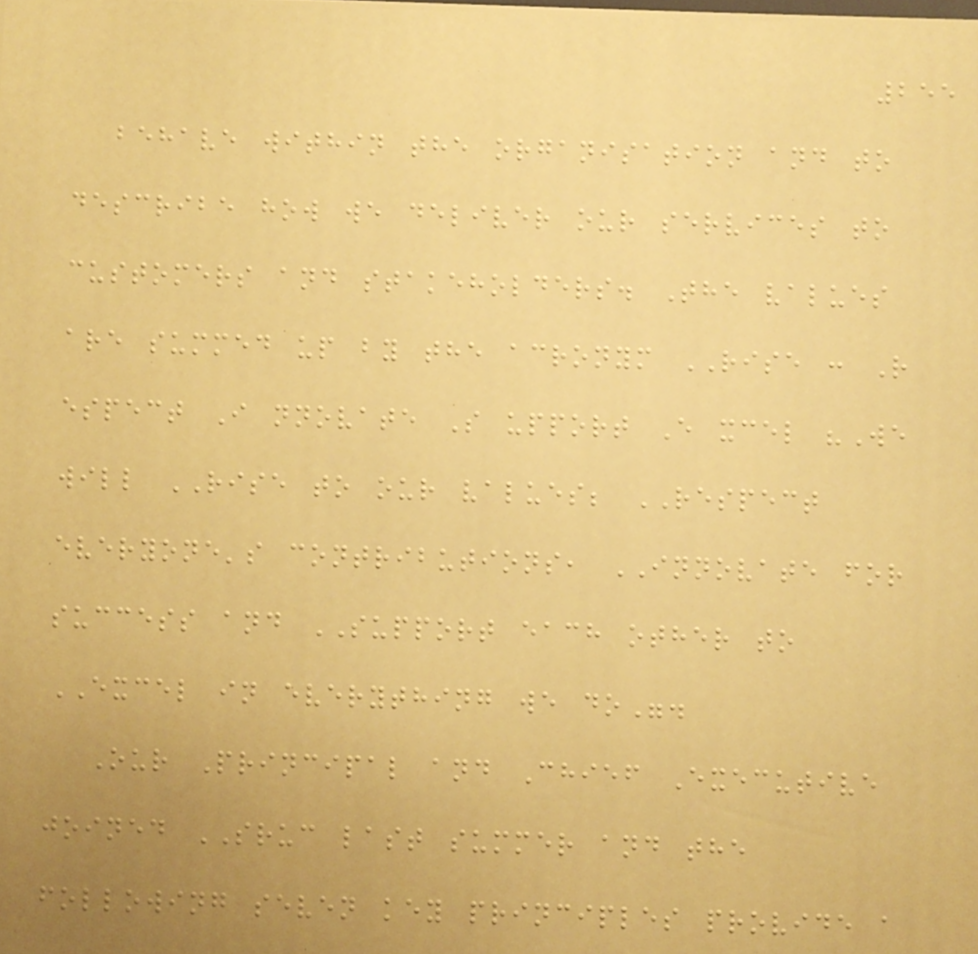255
behave within the organisation and to
describe how we deliver our services to
customers and stakeholders. The values
are summed up by the acronym RISE : R
espect I nnovate S upport E xcel "We
will RISE to our values; RESPECT
everyone's contributions, INNOVATE for
success and SUPPORT each other to
EXCEL in everything we do".
Our Principal and Chief Executive
joined SRUC last summer and the
following seven key principles provide a
